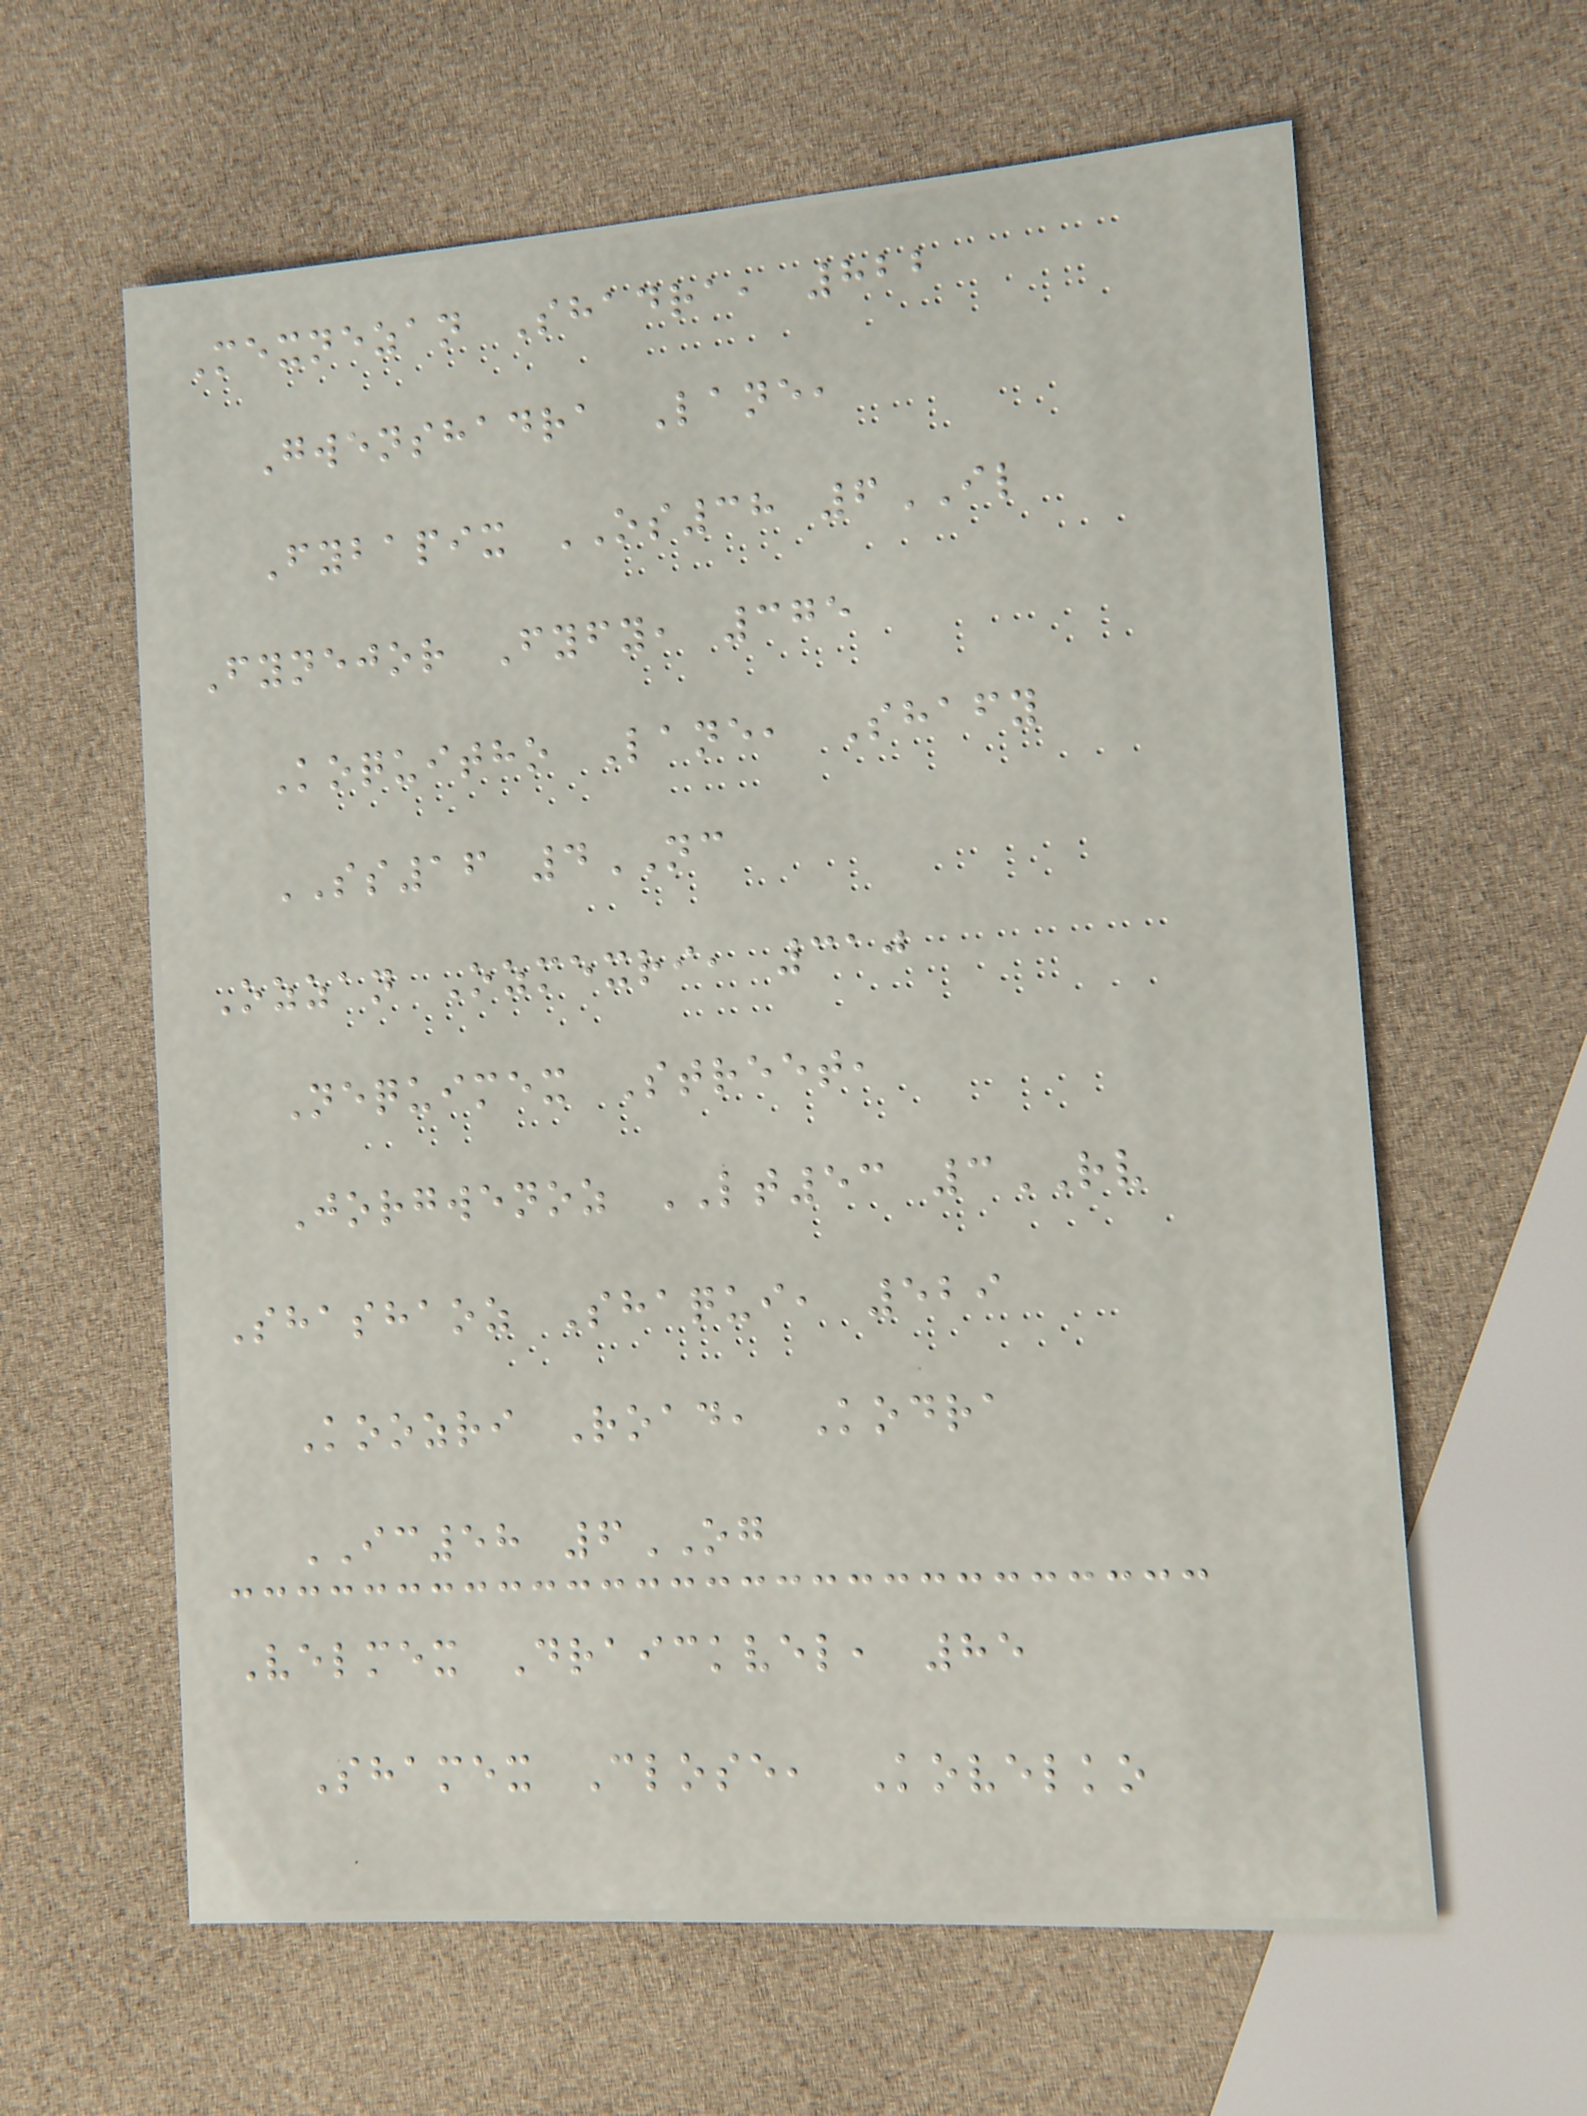Mexnezan Shadra, 822
Gwenshadra Lane,
Fybapix OS38 6IL
Fynejor Fyfy, 375
Koquitho Lane, Shafy
SS16 4NC
Ozzan Ozmexri, 310
Nequimex Street,
Jorgwenoz LT53 3RV
Shashaoz Shaqui, 529
Koozri Road, Kodra
IC58 6OG
Velmex Draickvel, 85
Shamex Close, Kovelko
